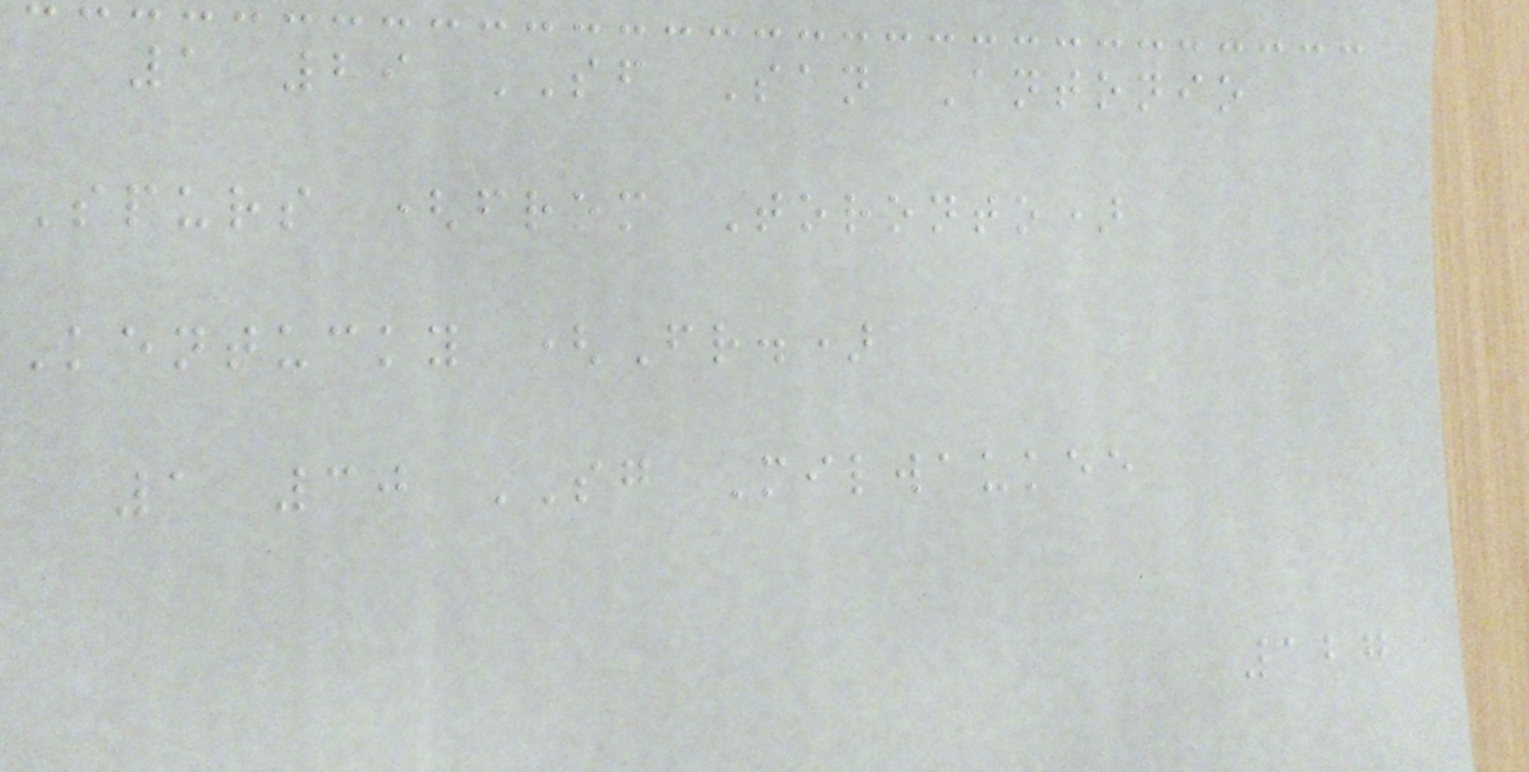1 29 SF San Antonio
Spurs (from Toronto)
Kentucky (Fr.)
1 30 SG Milwaukee
127
